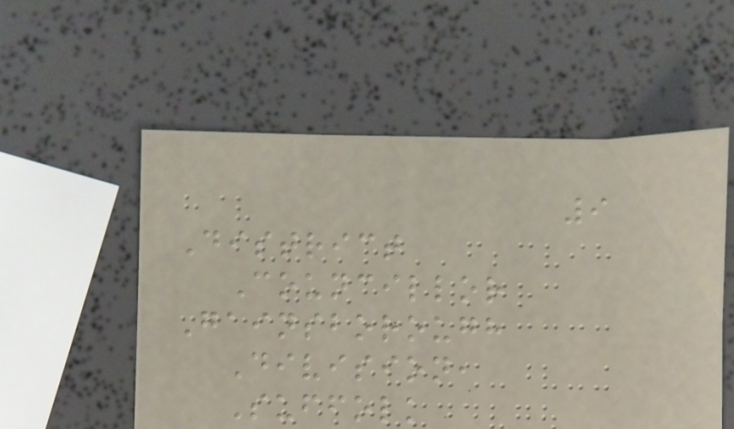9
District
Councillor
Gainsborough
Division,
Suffolk
